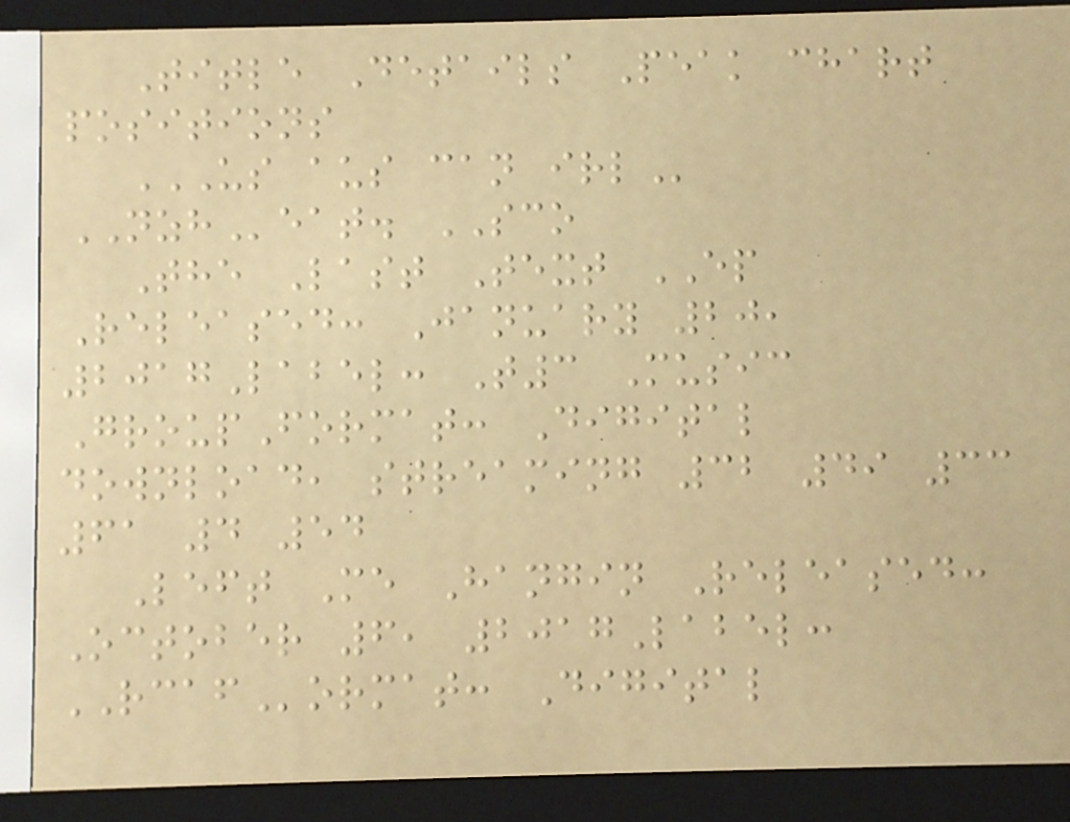Title Details Peak chart
positions
US AUS CAN IRL
NZHeat. SCO
The Last Text EP
Released: January 20,
2017Label: T3 Music
GroupFormat: Digital
download, streaming 32 49 33
61 4 54
Left Me Hangin Released:
October 6, 2017Label:
RCAFormat: Digital
